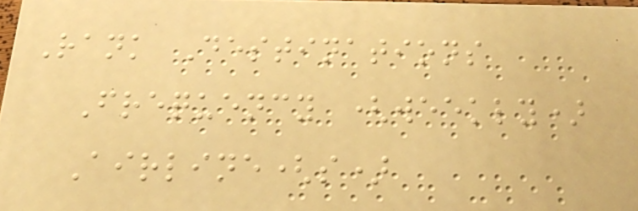Rank Destinations
Frequency (weekly)
Airline(s)
